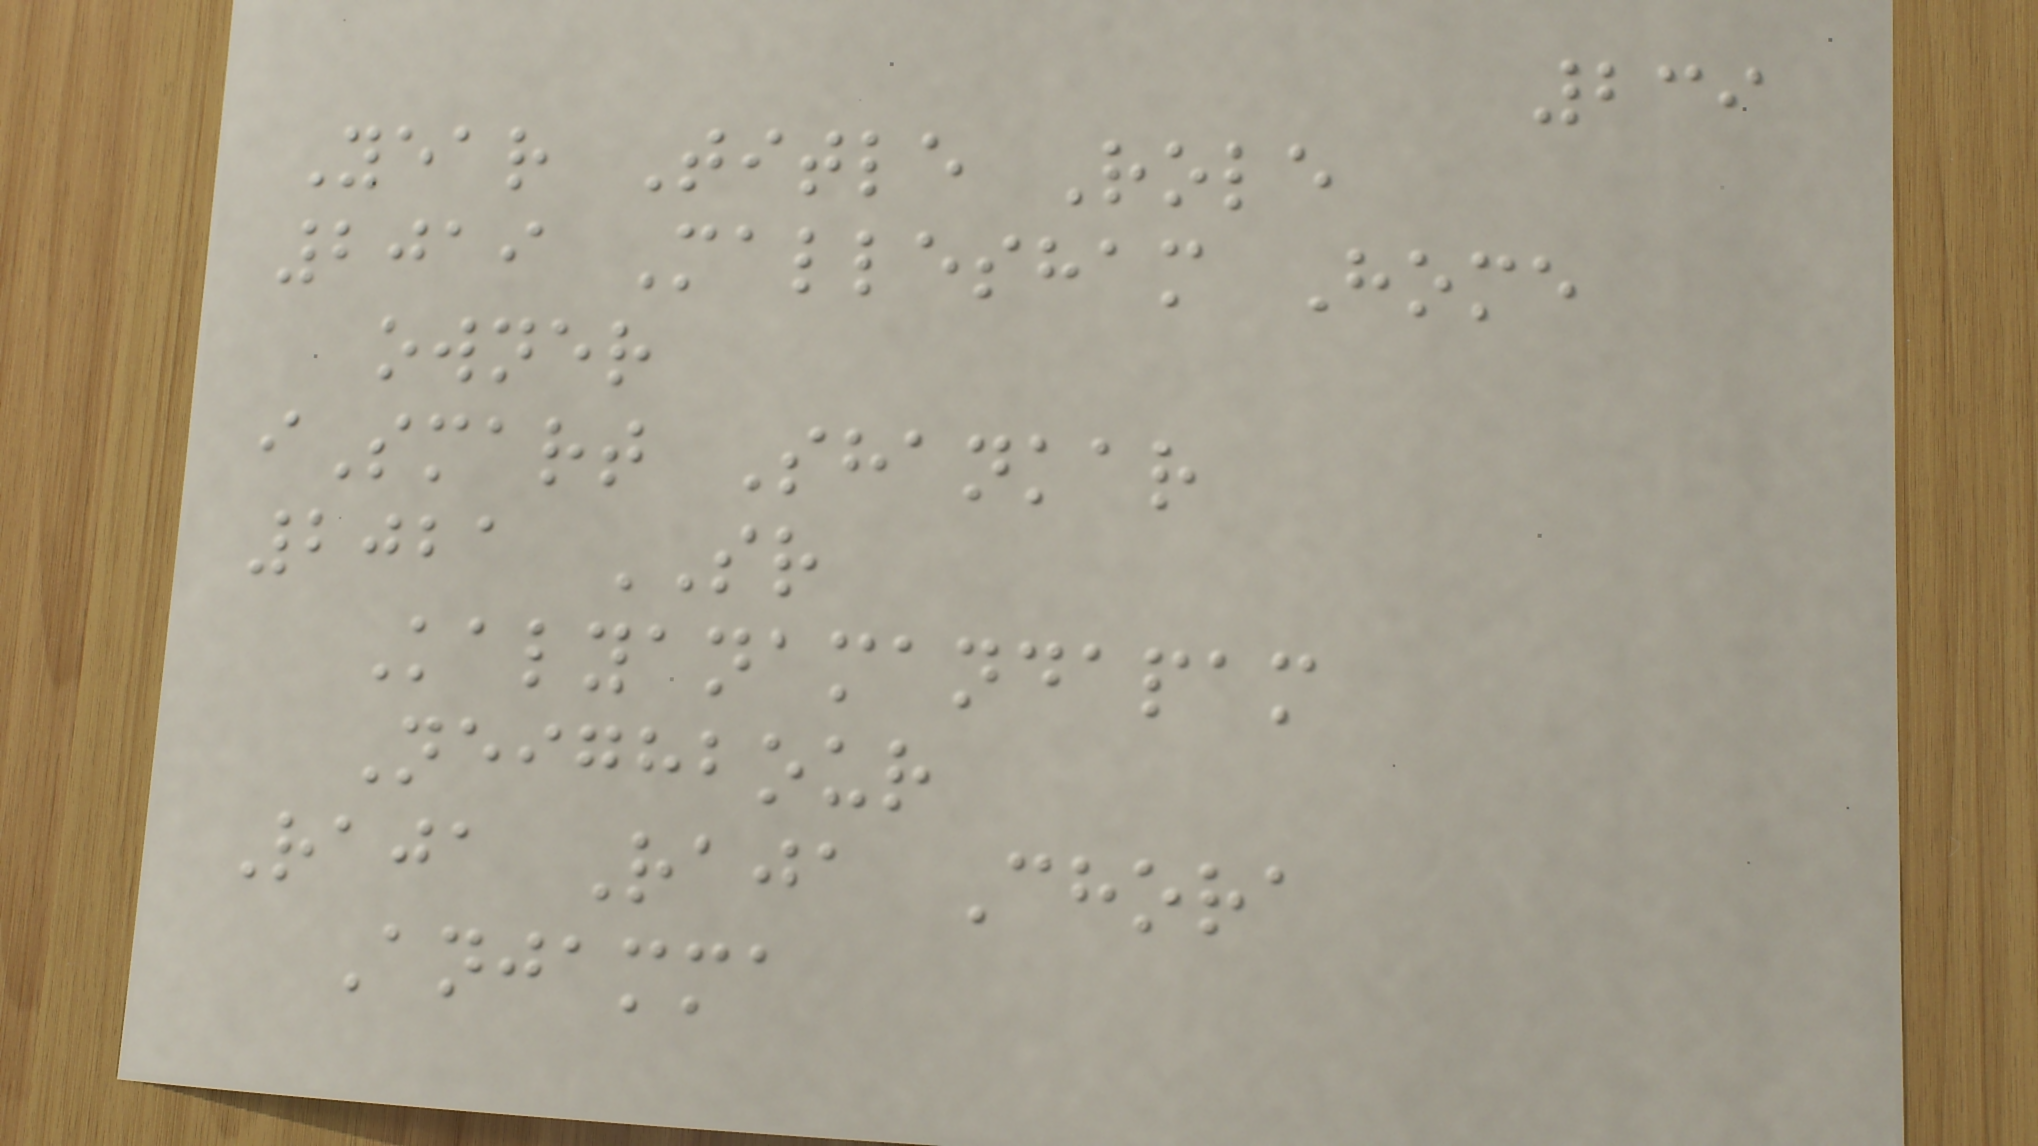239
Year Title Role
2019 Mallesham Home
owner
iSmart Shankar
2021 SR
Kalyanamandapam
Neighbour
Raja Raja Chora
Anjamma
